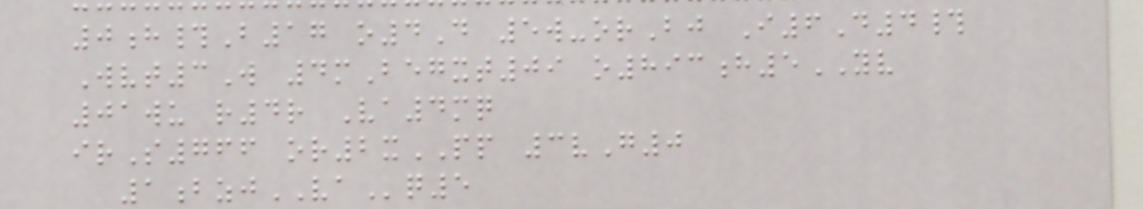0h#B17 o4D 5w-orBj I6D4#
Wvt3W 4mBegxt09 o893h5YV
01wu r4r Va4mq
irS766 or2xPP 3vG0
1bzjVAq5
